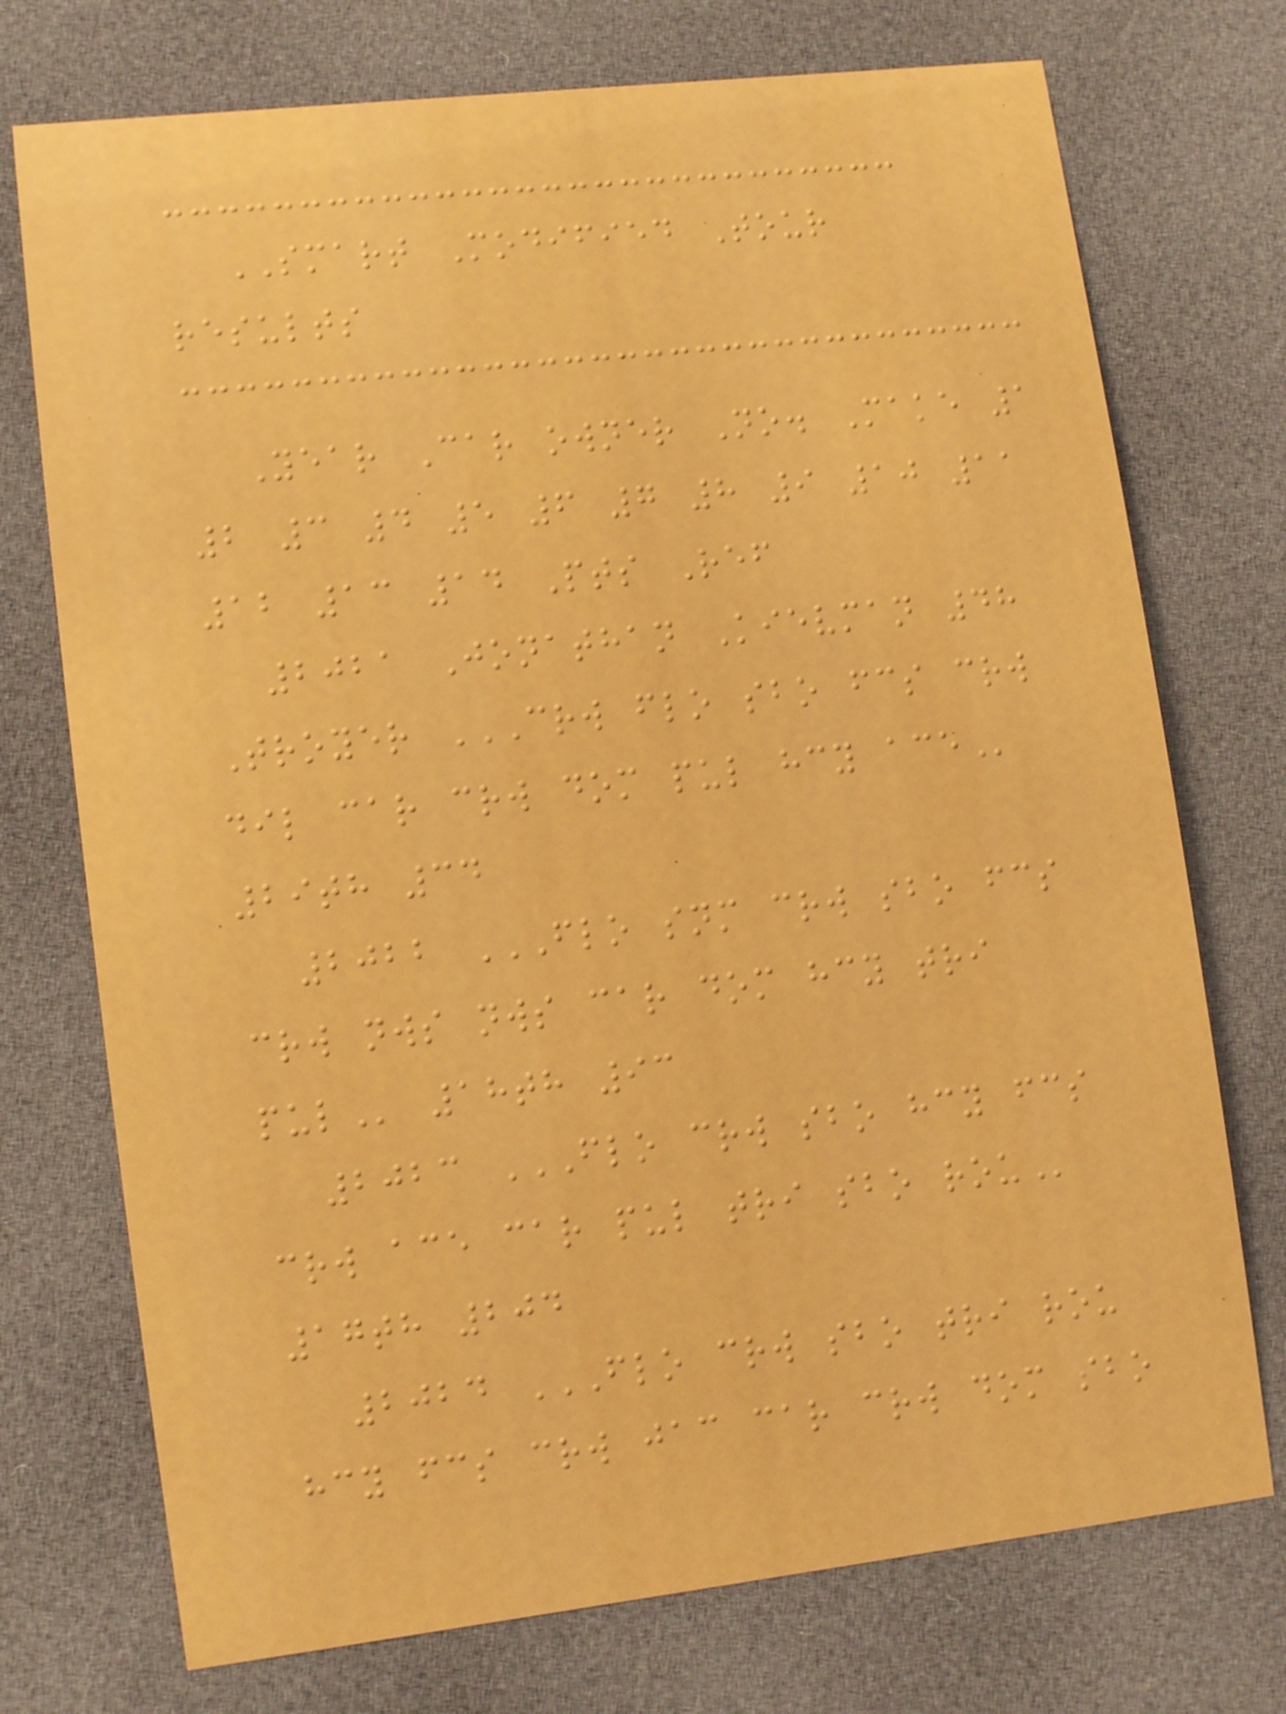SMART Modified Tour
results
Year Car owner No. Make 1
2 3 4 5 6 7 8 9 10 11
12 13 14 Pts Ref
2021 Jonathan Kievman 48
Troyer CRW FLO SBO FCS CRW
DIL CAR CRW DOM PUL HCY ACE
29th 34
2022 FLO SNM CRW SBO FCS
CRW NWS NWS CAR DOM HCY TRI
PUL 18th 93
2023 FLO CRW SBO HCY FCS
CRW ACE CAR PUL TRI SBO ROU
17th 204
2024 FLO CRW SBO TRI ROU
HCY FCS CRW JAC CAR CRW DOM SBO
